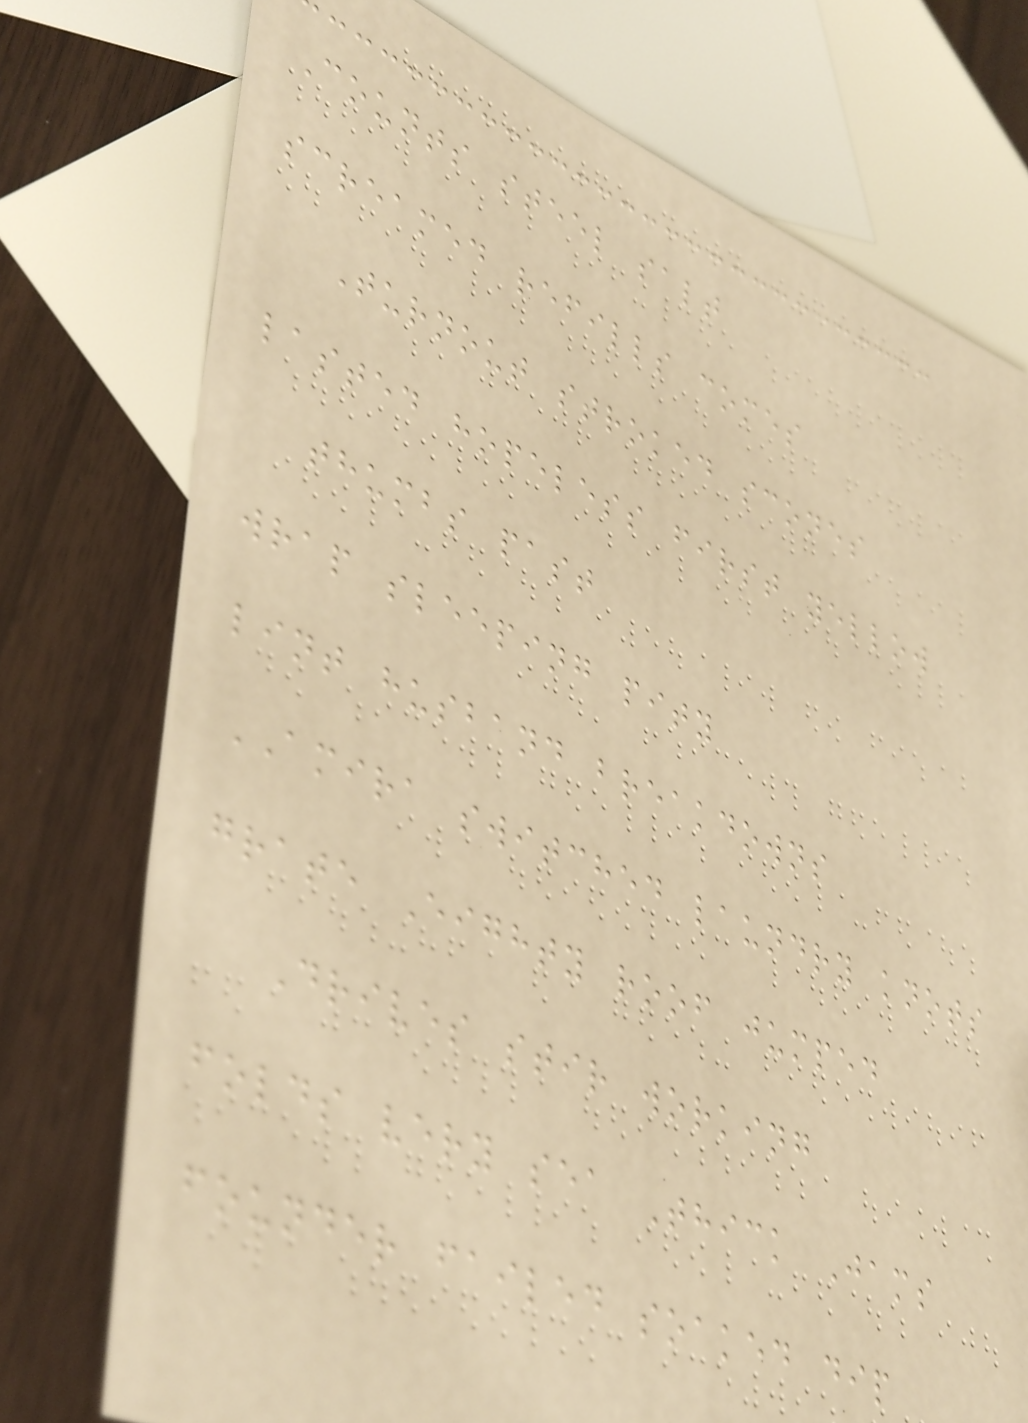Counts steel salt
screamed refills comes
Turnout stroked scones
lasted hopeless first yellow
thumbs past
wrap sleeping pity
lint husband breakdowns
AMIRA switched laundry knots
grate Eighty roof jumped
Drives stir working
folds very sea Thick Jams
founder failed soaked dip
